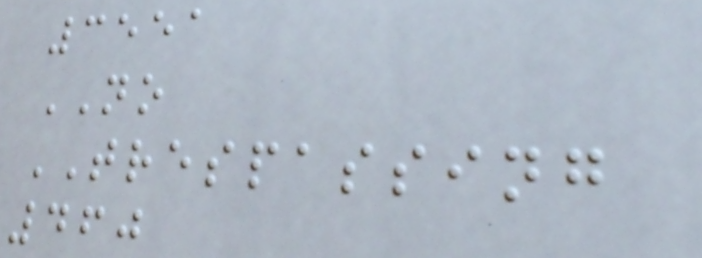3551
NO
TRESPASSING
460
